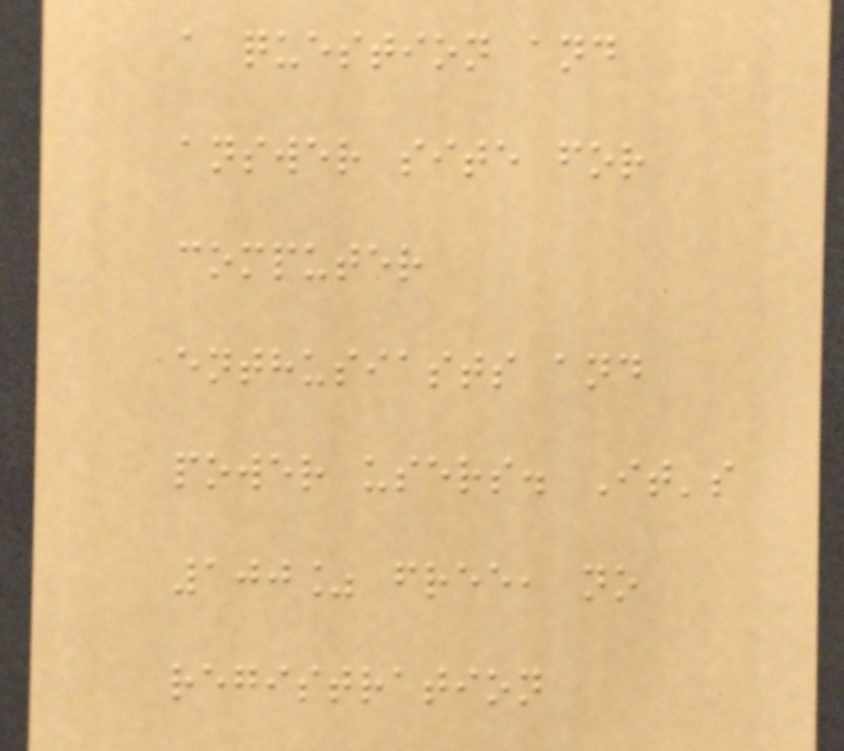a question and
answer site for
computer
enthusiasts and
power users. It's
100% free, no
registration
